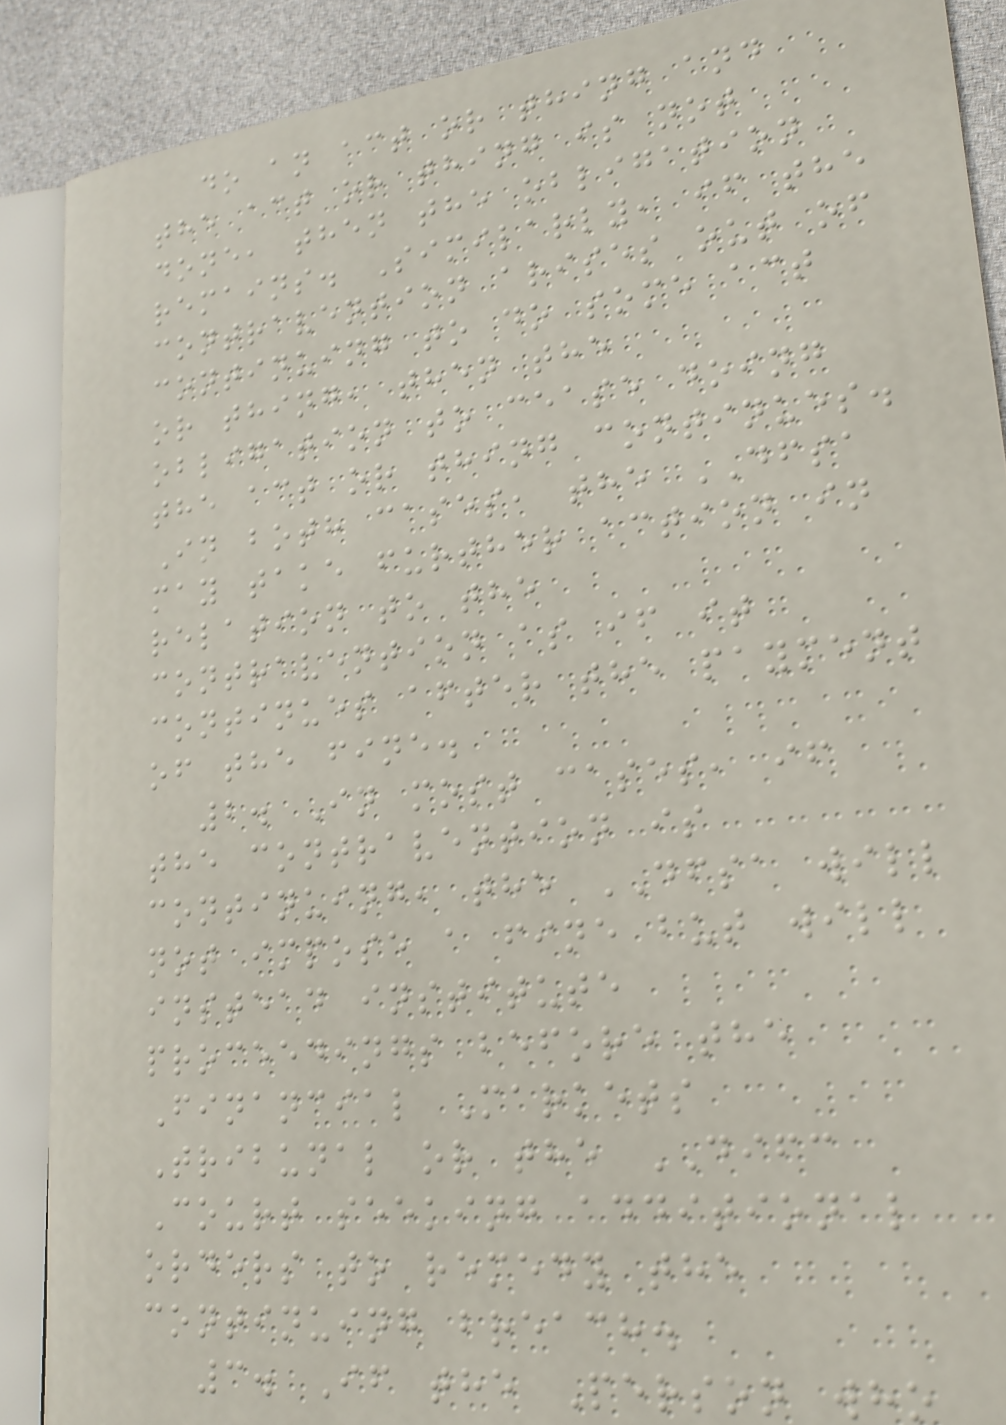do an act or thing and
the act or thing is not
done, then the obligation
remains. Similarly, if the
contravention arises out of
continuing to do some act
or thing, then the
obligation to cease doing
the act or thing continues.
In both cases, the DFSA
may take further action in
relation to the
contravention as if it
continues after the payment
of the fine.
2. In most cases, if
the contravention is
continuing, the DFSA will
not impose a fine but will
instead institute
proceedings before the
Financial Markets
Tribunal or the DIFC
Court seeking additional
orders to remedy the
continuing breach.
3. If the Person who
